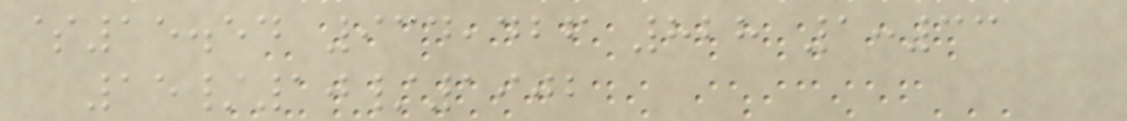$15.54 934,426 828 1:33
15/10/1902
